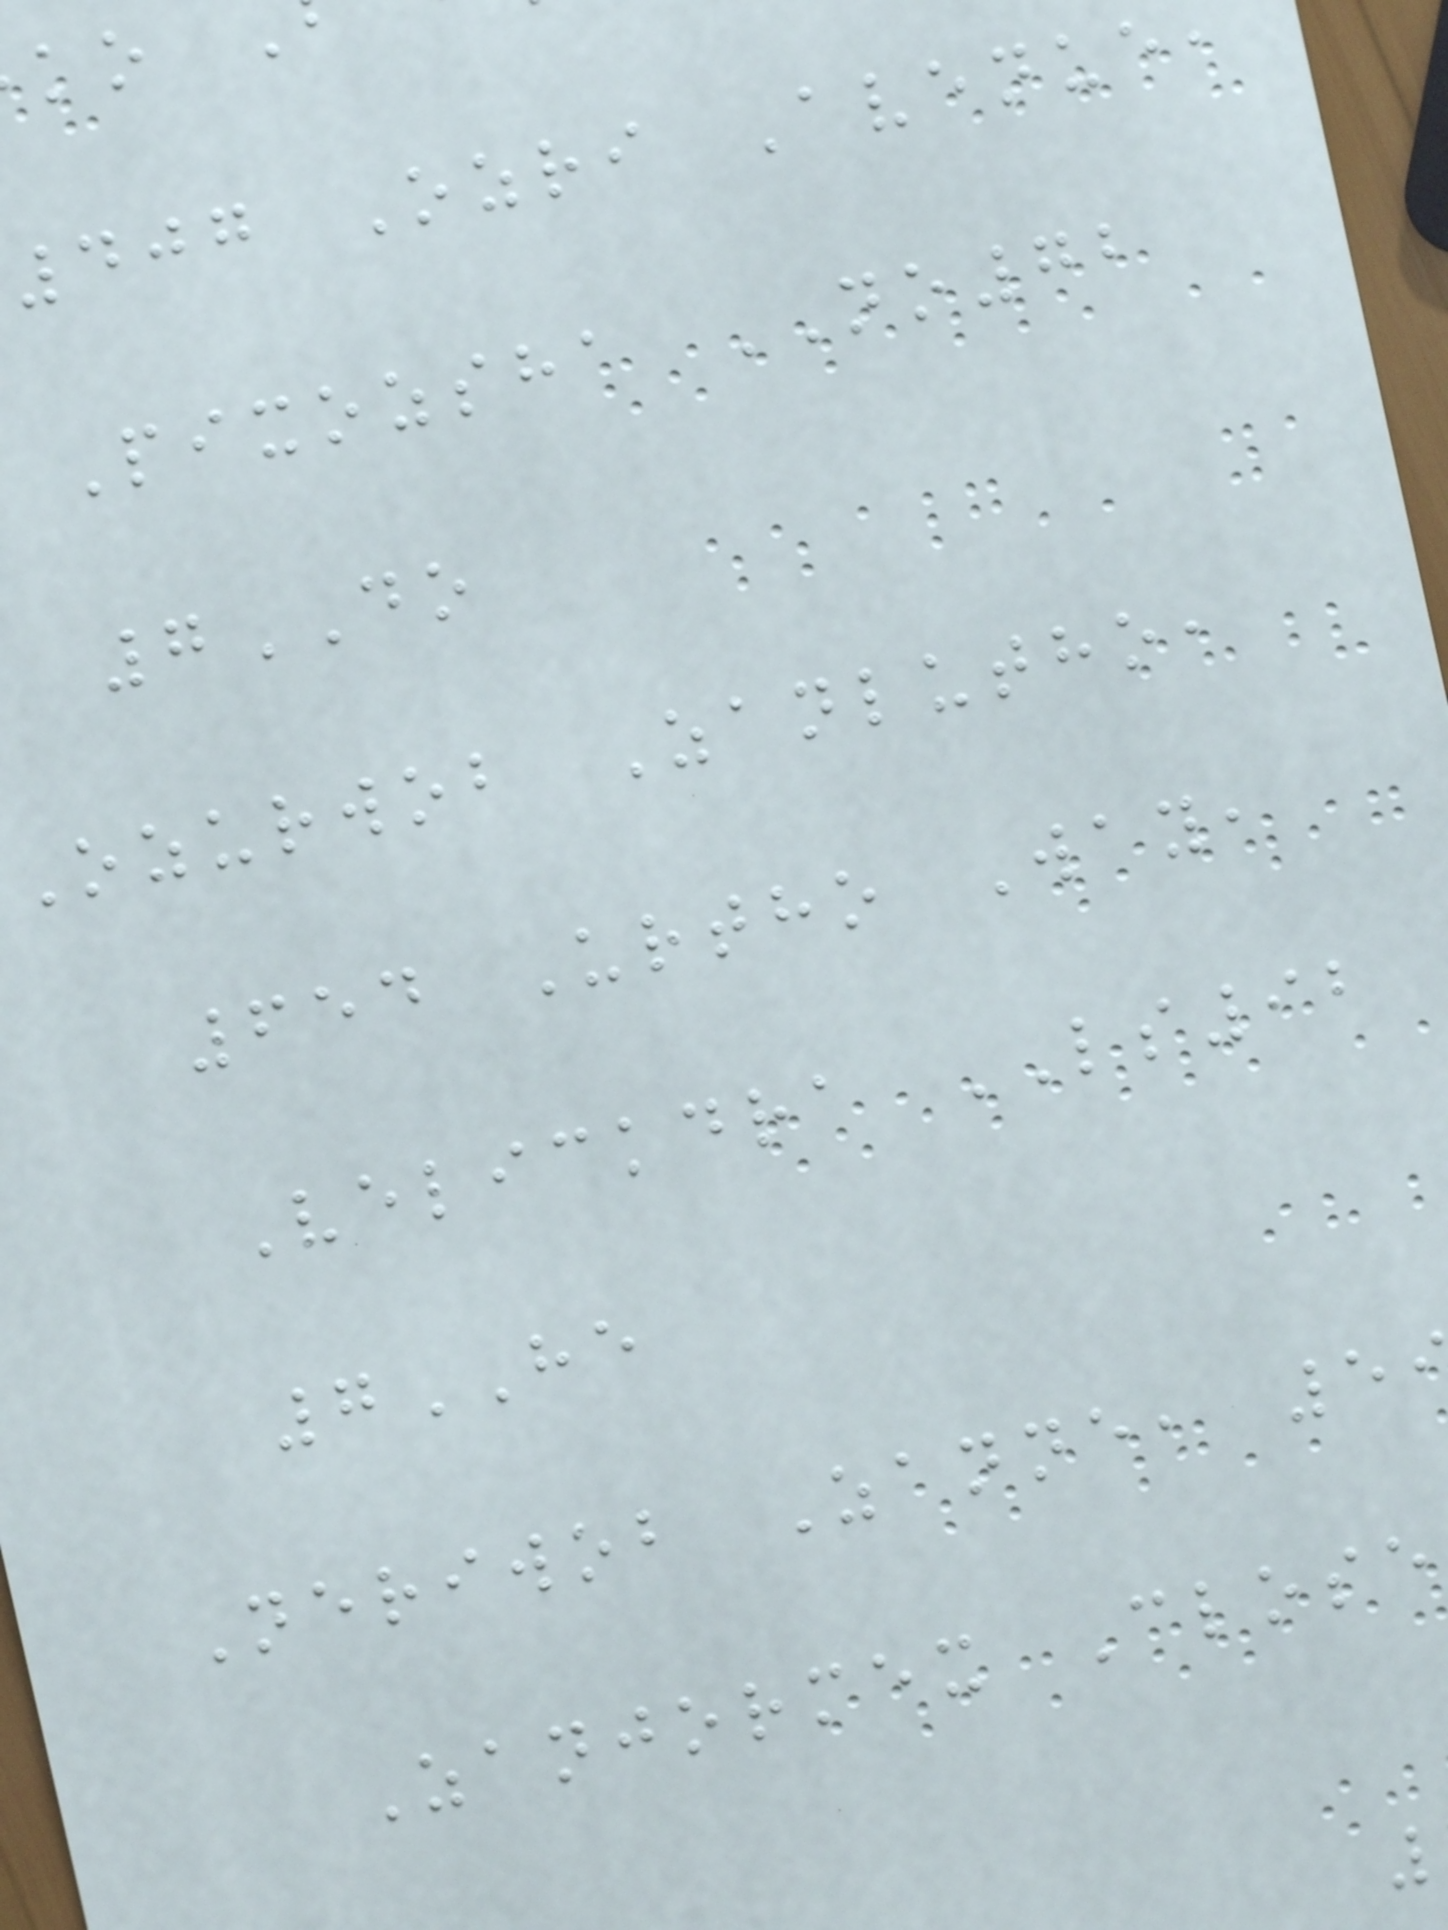407 Ozri Avenue,
Pixozsha NO72
7DO
Ozurwob Zanlutho,
654 Urtho Way,
Velickdra LS92
7HE
Neriwob Zanne, 5
Zanjormex Close
